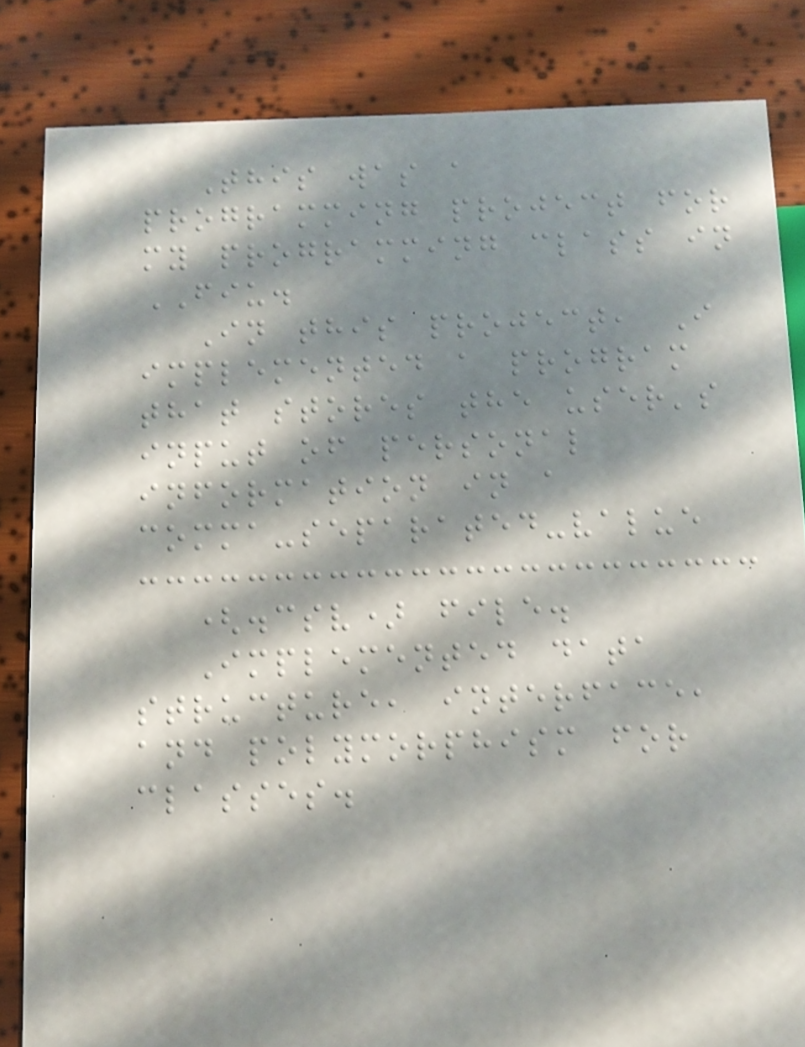This was a
programming project for
my programming class in
FIU.
In this project, I
implemented a program
that stores the user's
input of personal
information in a
comma-separated-value
(.csv) file.
Implemented data
structure, interface,
and polymorphism for
classes.
